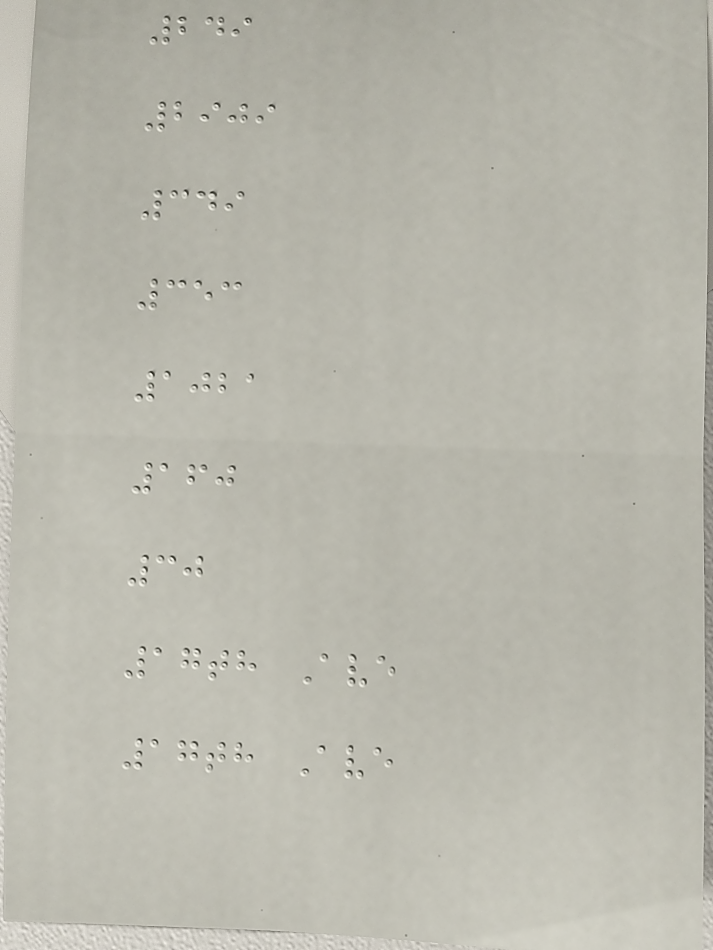249
2909
349
353
1021
160
30
17th Ave
17th Ave
